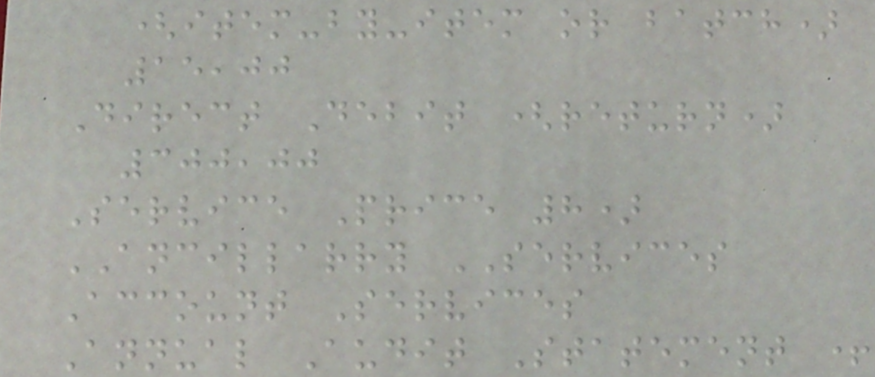(item-by-item or batch)
15,00
Direct Debit (return)
300,00
Service Price 8)
ANCILLARRY SERVICES
Account Services
Annual Audit Statement +
